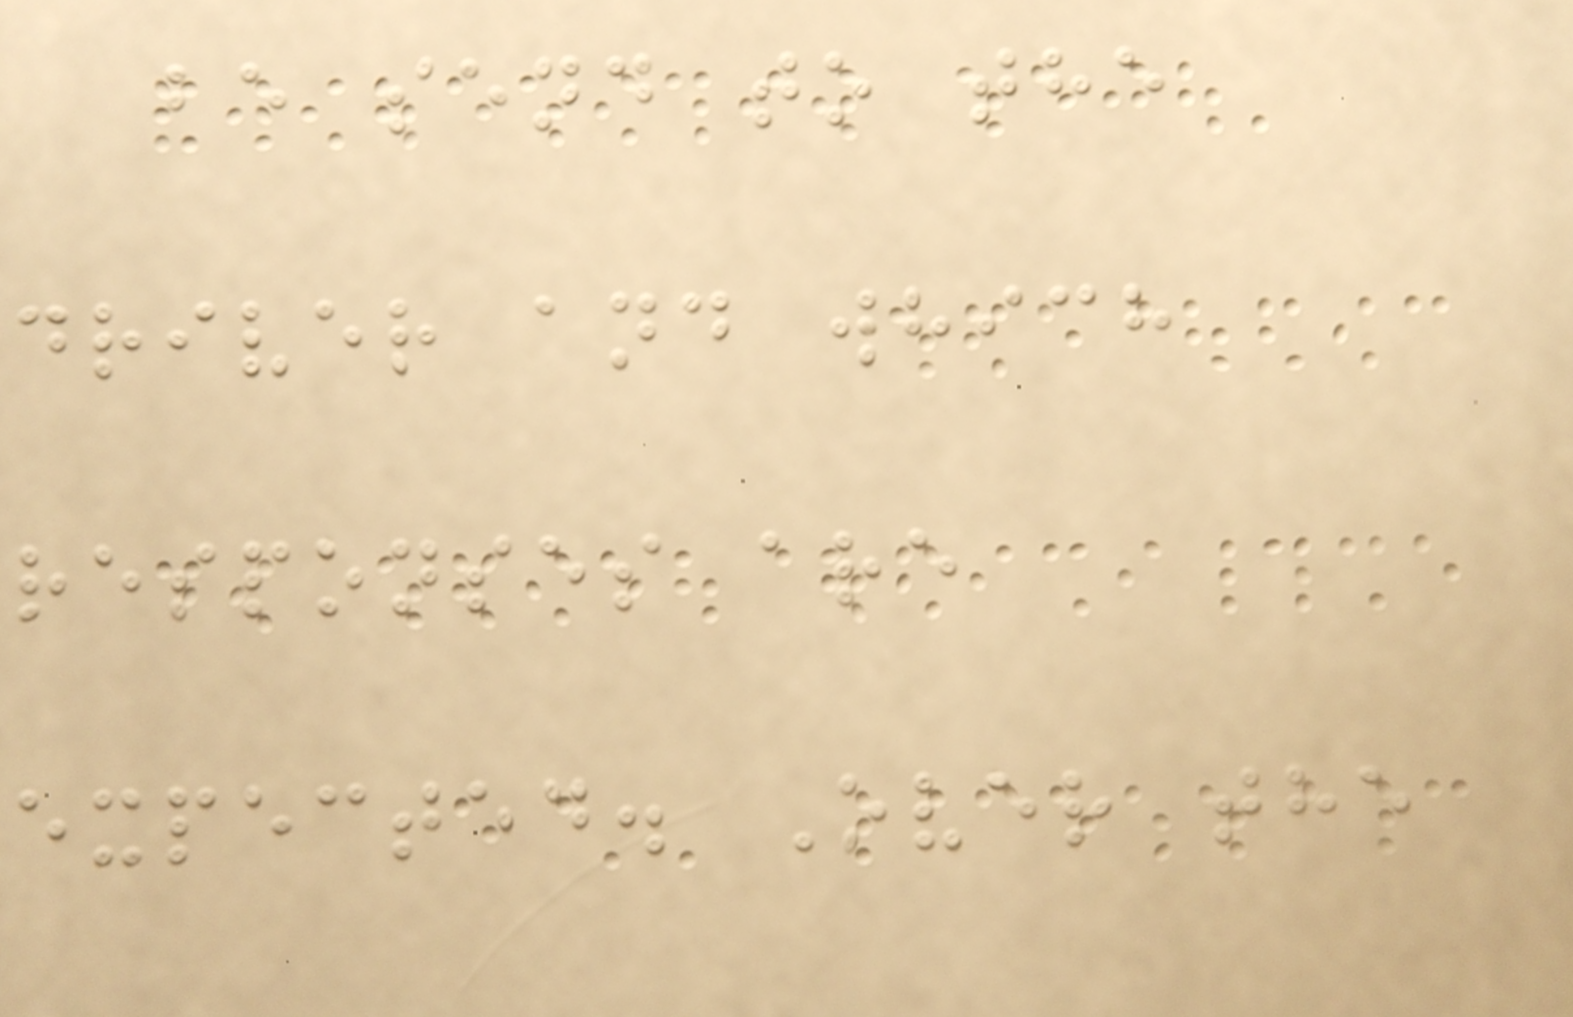be send to the
driver and which
responses are
expected. Over the
